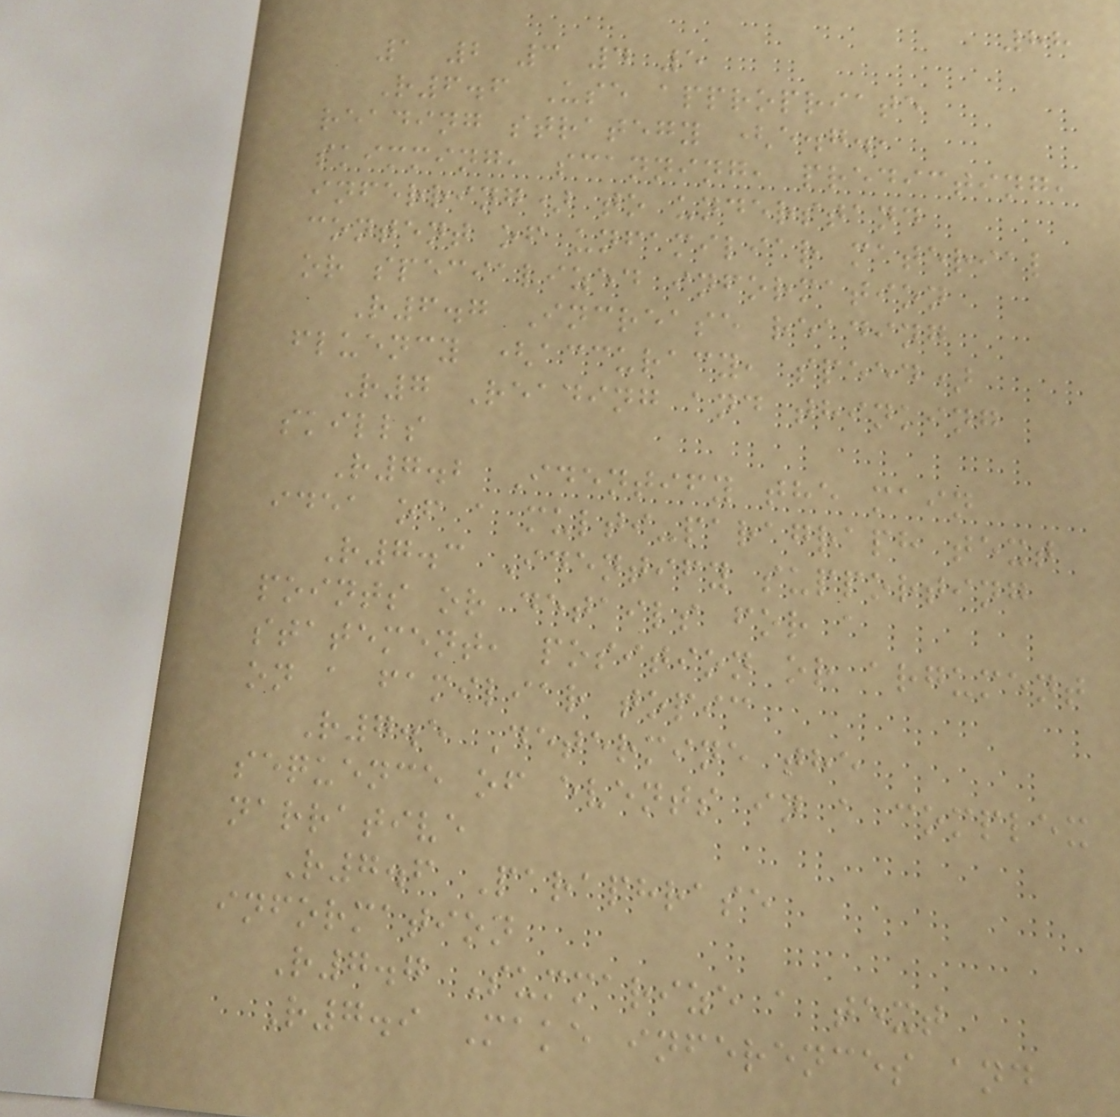88
1 2 3 4 5
R6.6 Use appropriate
reading strategy (e.g.,
skimming, scanning, predicting,
inferring) to understand
content of unfamiliar material
or specialized information
R6.7 Increase reading
fluency (accuracy, speed)
R7 Reading and thinking
skills
R7.2 Identify the main
idea of a multi-paragraph text
R7.3 Identify supporting
points or details for a
statement, position or argument
on a familiar topic
R7.5 Determine the
sequence of events in a complex
narrative
R7.6 Paraphrase
information
R7.7 Summarize a text
R7.9 Make inferences and
